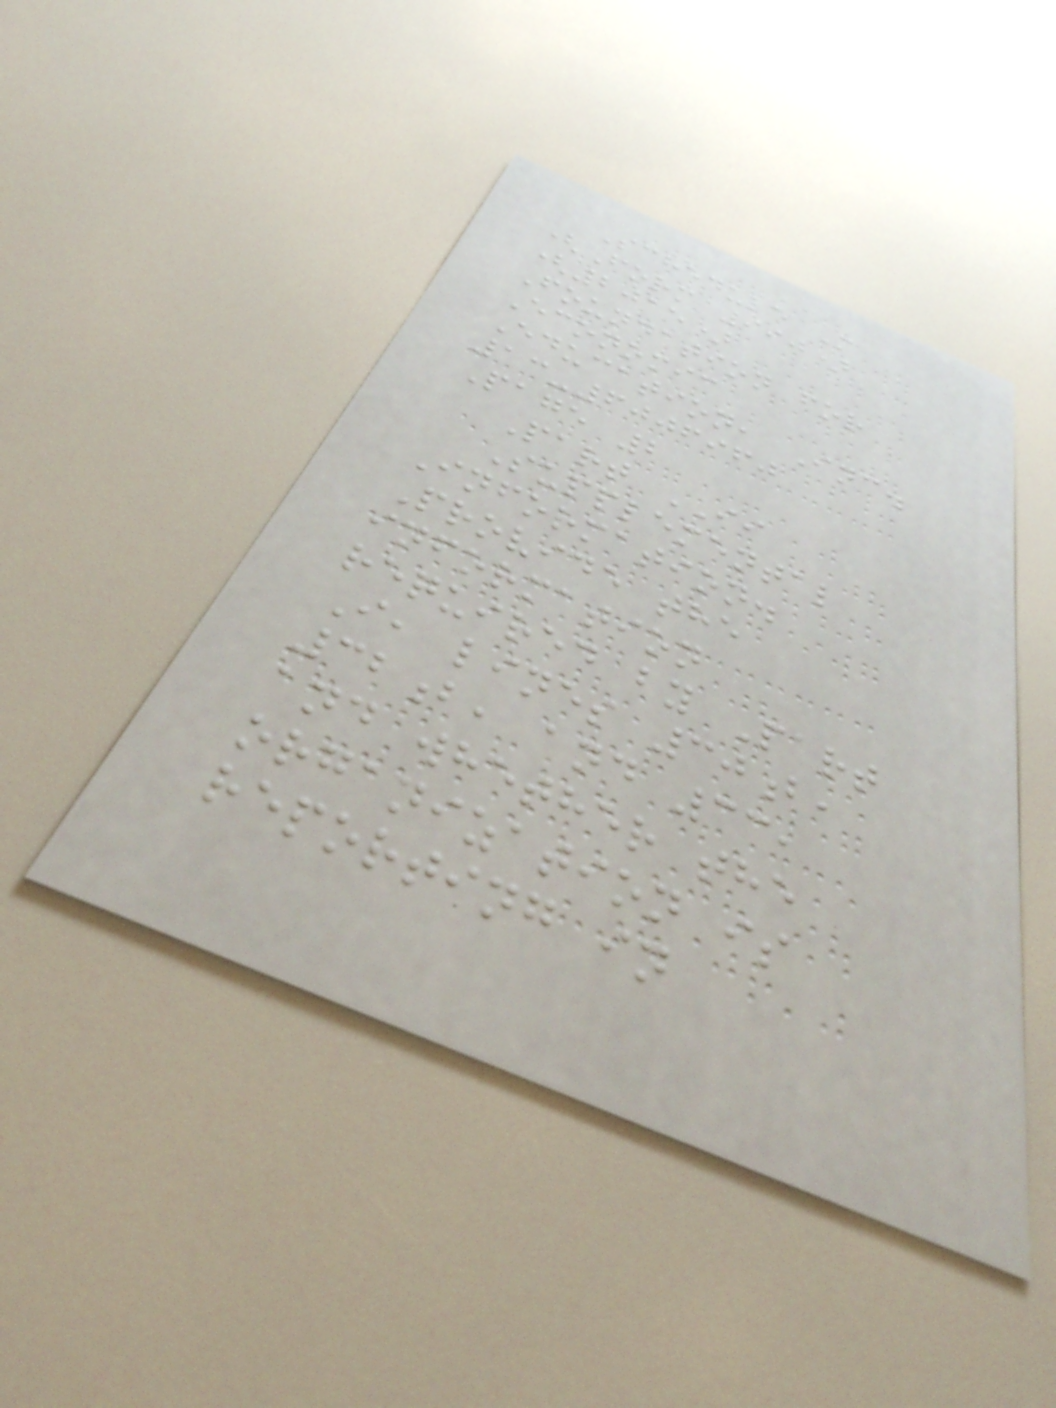Schedule M
(Form 990)
(2015)
Foundation for
Economic
Education, Inc.
13-6006960
Page 2
Part II
Supplemental
Information.
Provide the
information
required by Part
I, lines 30b,
32b, and 33,
and whether the
organization is
reporting in
